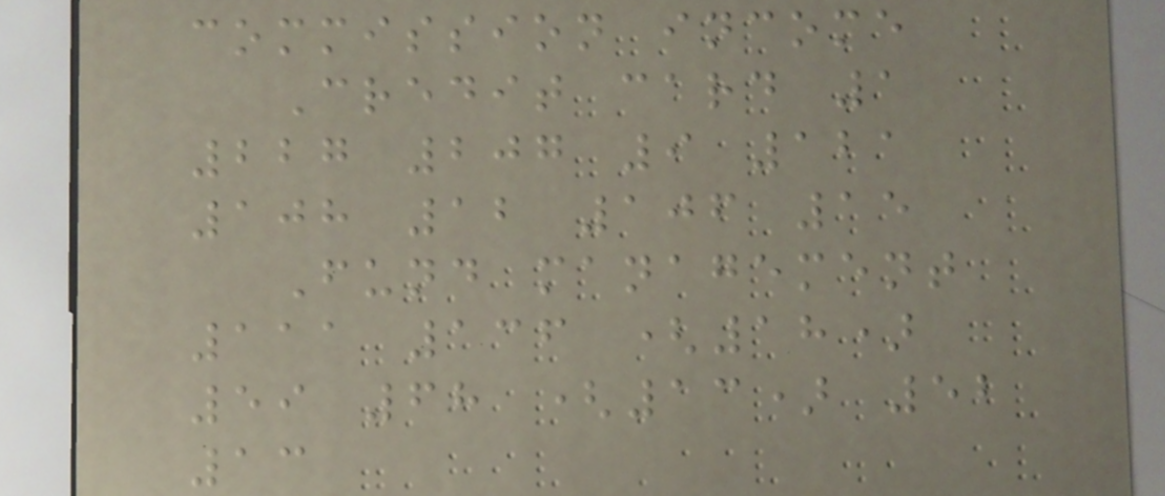commission income
Credit card 1
227 207 9 121
108 12 106 15
Fund management
111 136 (18)
59 68 (13) 52
13
